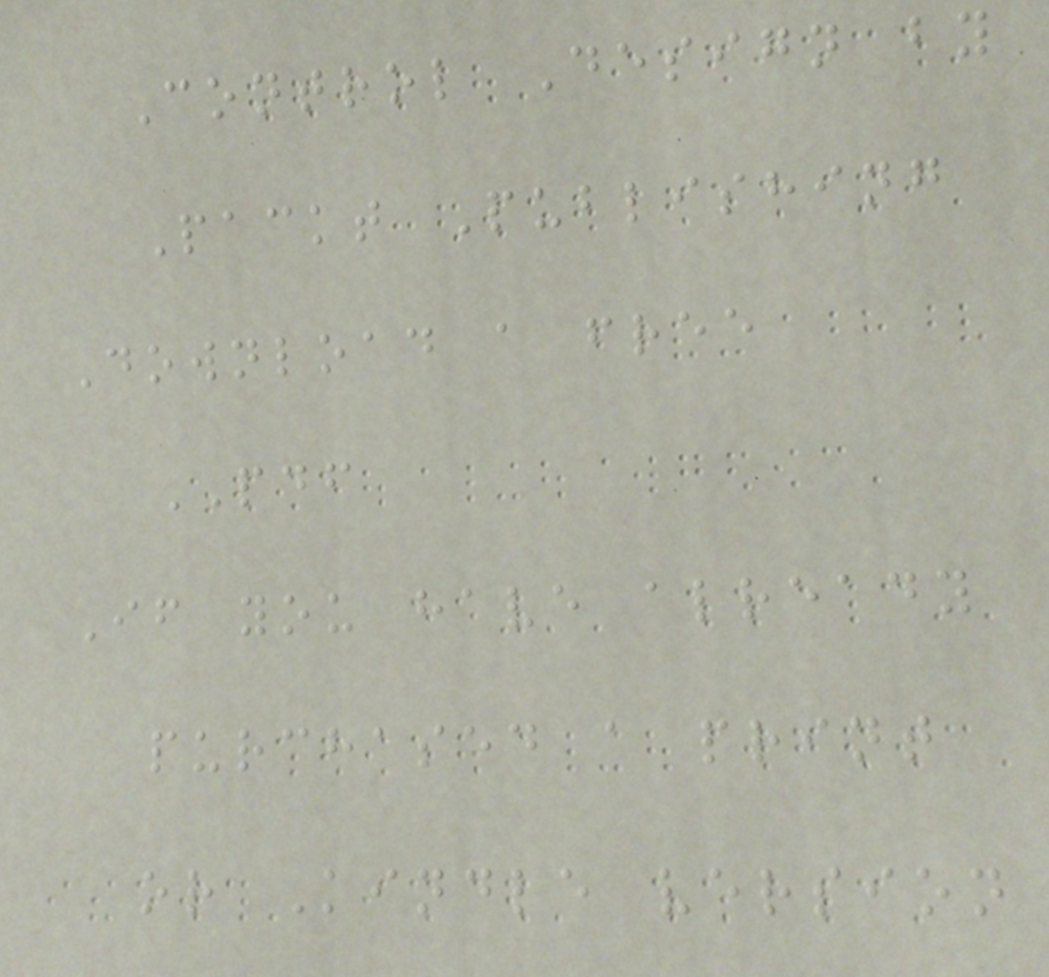Control Design by
Packt Publishing
Download a free
PDF
If you have already
purchased a print
or Kindle version
